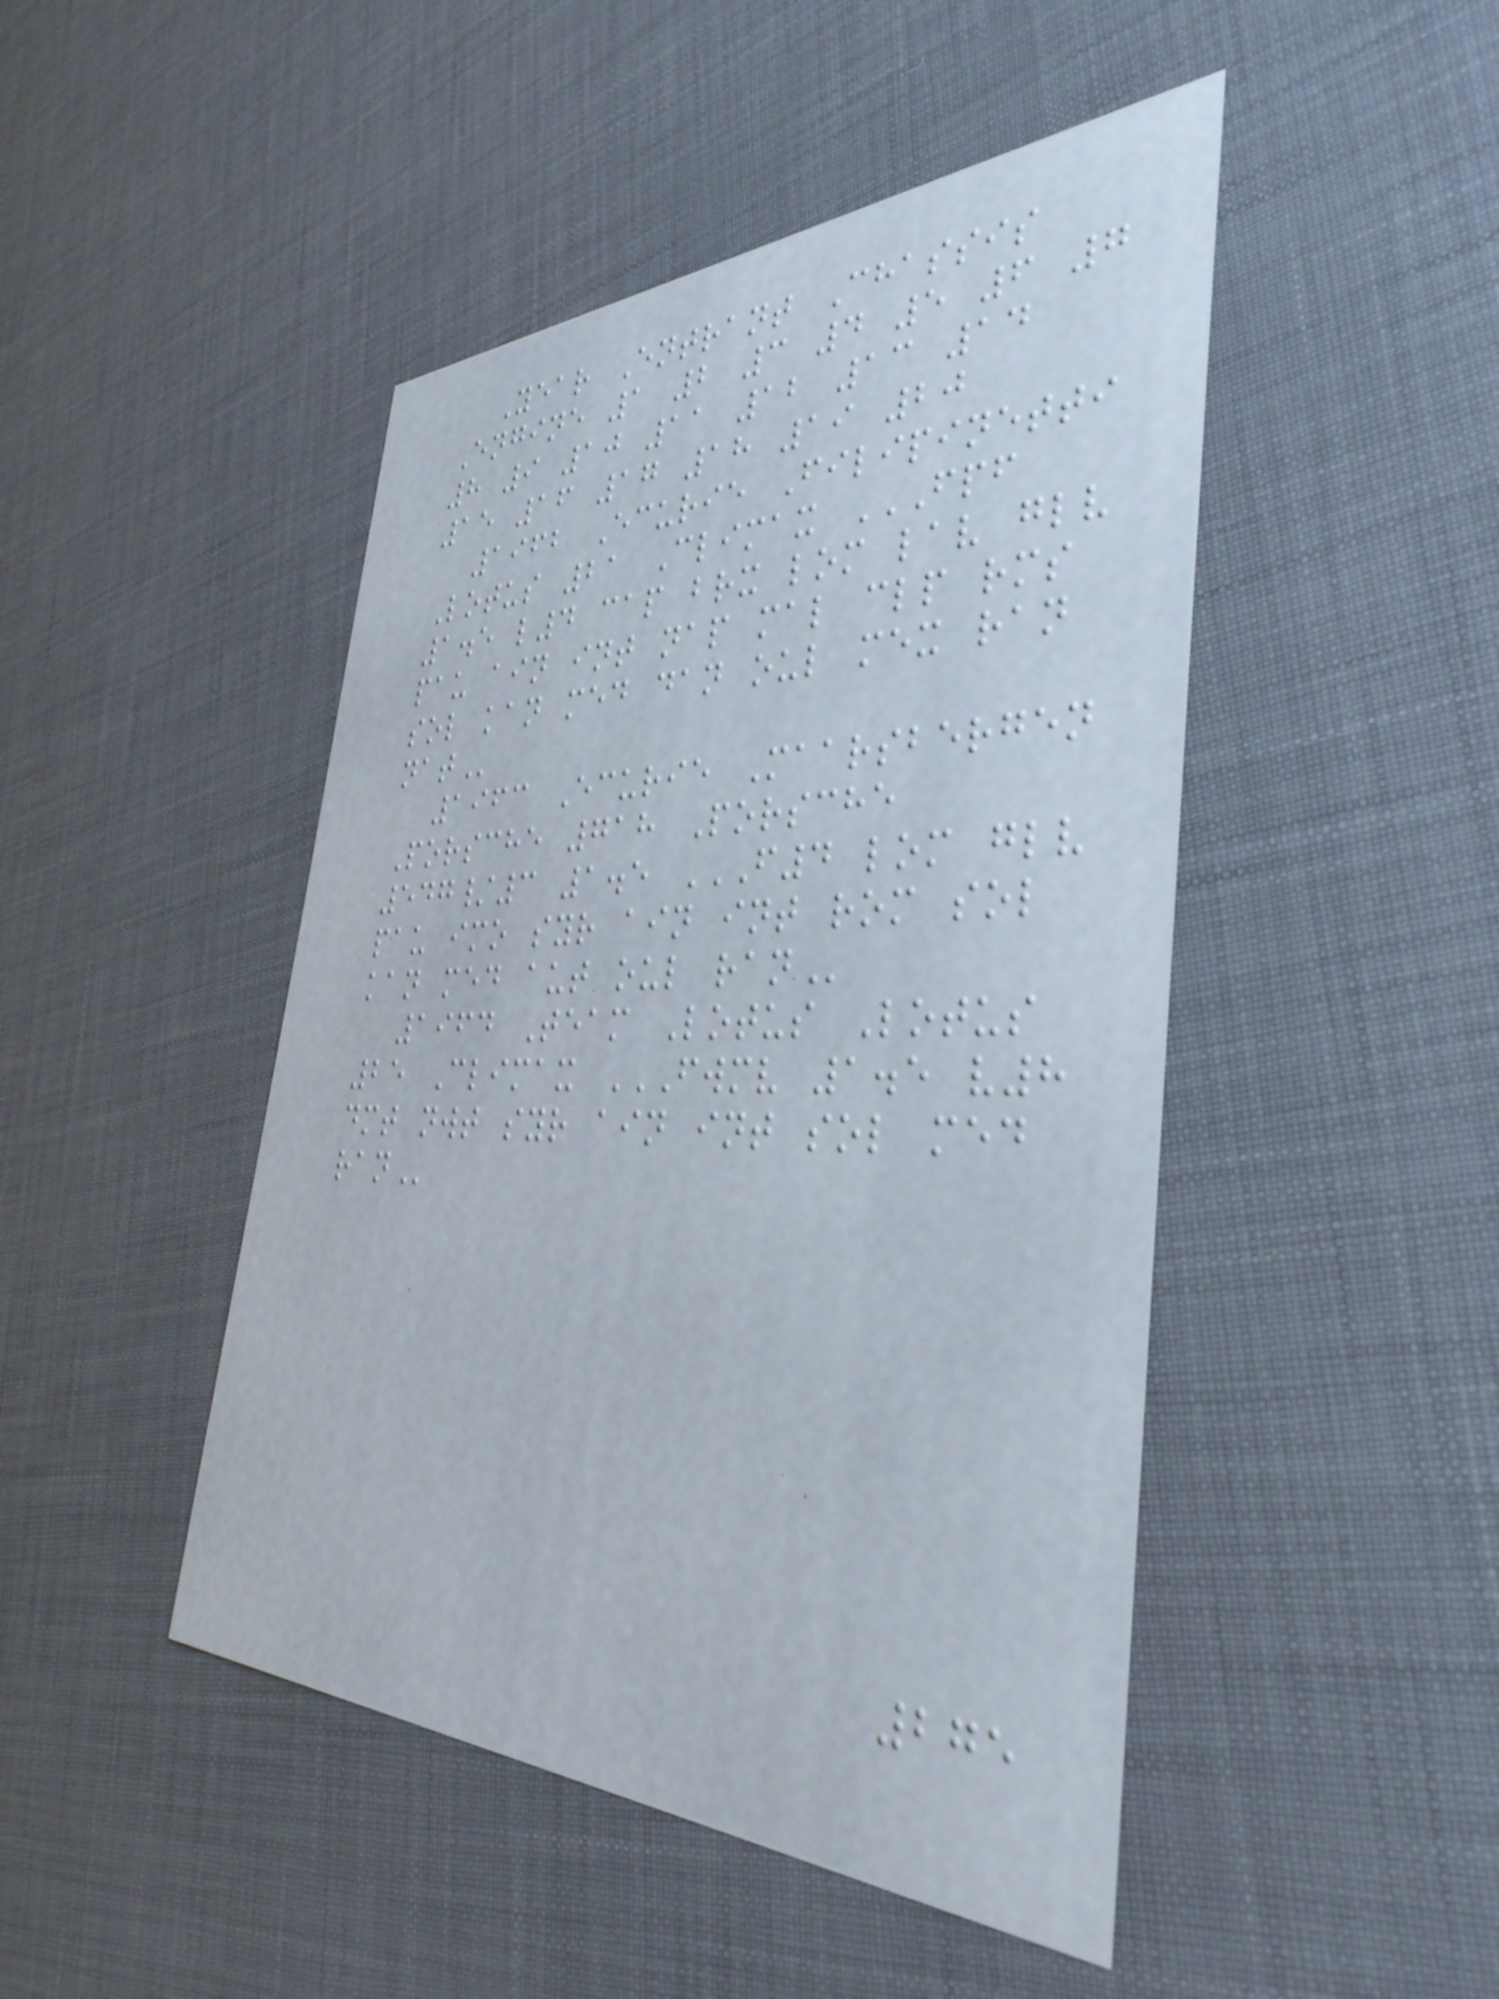Year Entrant Chassis
Engine 1 2 3 4 5 6 7
8 9 10 11 12 13 14
15 16 17 18 19 20
1962 Ecurie Filipinetti
Lotus 21 Climax FPF
1.5 L4 CAP BRX LOM LAV GLV
PAU AIN INT NAP MAL CLP RMS
SOL KAN MED DAN OUL MEX RAN
NAT
1963 Ecurie Maarsbergen
Porsche 718 Porsche
547/3 1.5 F4 LOM GLV
PAU IMO SYR AIN INT ROM SOL
KAN MED AUT OUL RAN
1964 Team Lotus Lotus
25 Climax FWMV 1.5 V8
DMT NWT SYR AIN INT SOL MED
RAN
275
